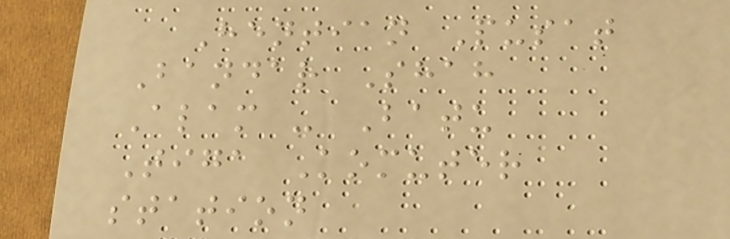Hentian Pusat
Bandar Shah
Alam - Batu
Tiga Komuter
station
